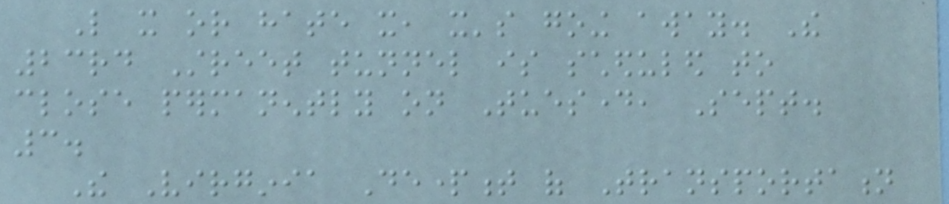Like it or hate it, it's going away. The
23rd Street tunnel is scheduled to
close permanently on Tuesday, Sept.
3.
The Virginia Department of Transportation
